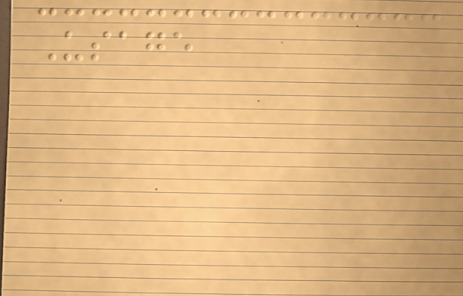Usage
